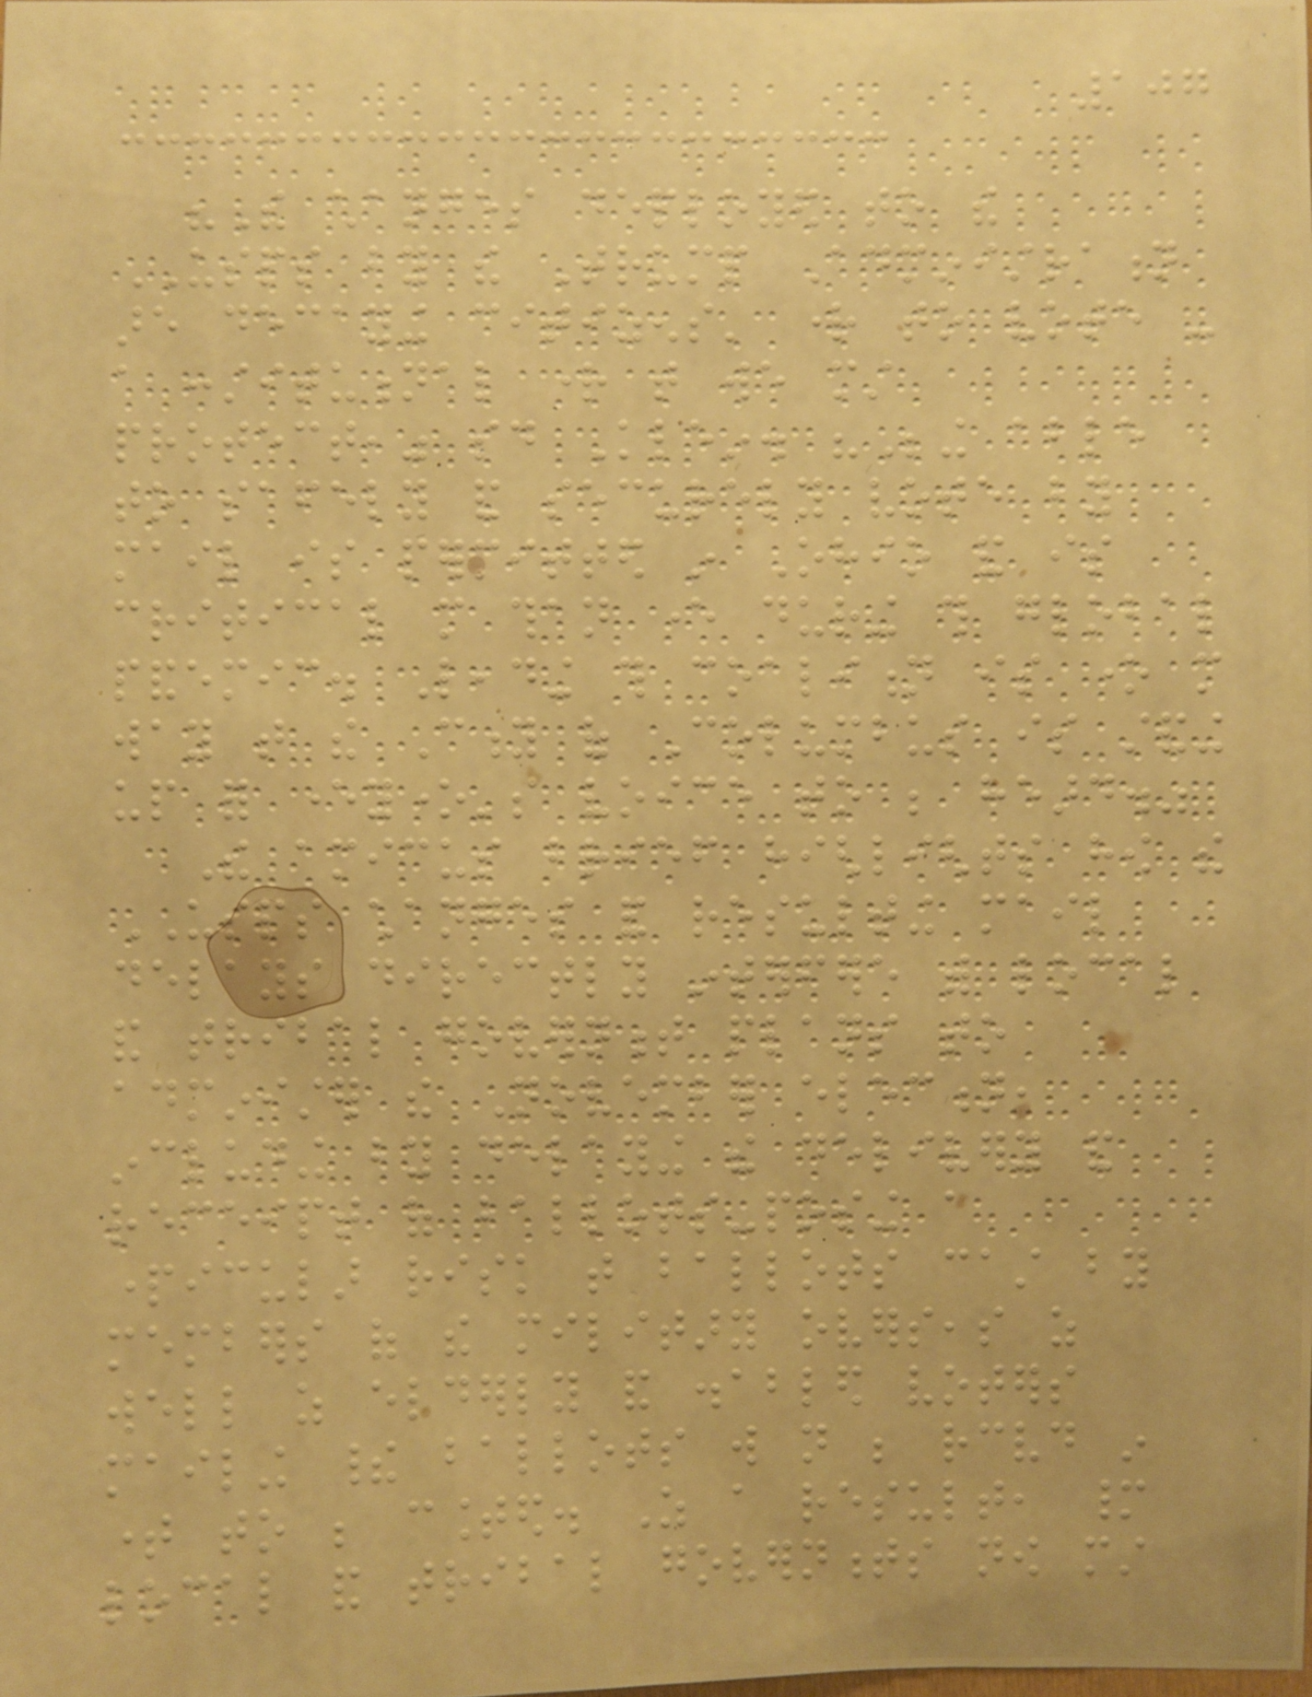107
"The changes deployed to the
USPS by the Trump Administration
are decaying citizens' right to vote -
a constitutional right that we must
protect," said Klein. "Being able
to safely and securely vote by
mail is permitted in Ohio and is
critical more than ever during this global
pandemic. Leading this coalition is one more
way that the City of Columbus is standing
up for everyone's voice to be heard."
The amicus brief highlights how the
USPS changes and resulting mail
delays directly interfere with local
and tribal government plans to
administer the November election,
including by delaying the delivery and
receipt of ballots-posing a
particular risk that ballots cast by
members of the military overseas as
well as elderly and disabled voters
mailing their ballots will not be received in
time to be counted. As a result, many
local and tribal governments now must
